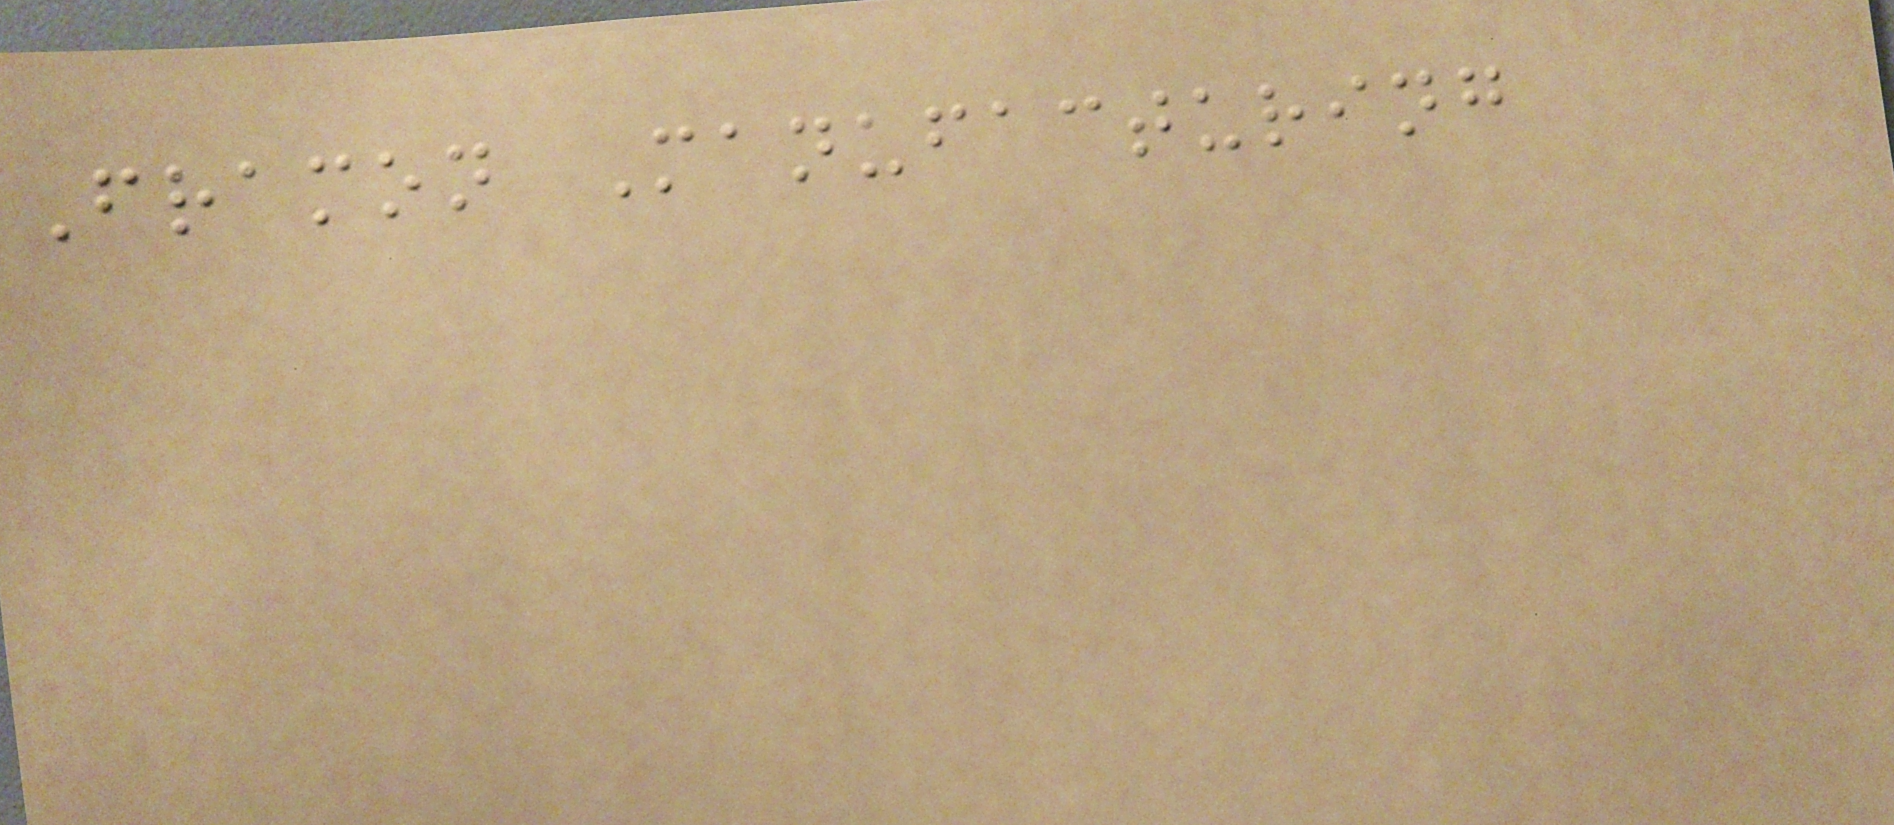Framon Manufacturing
